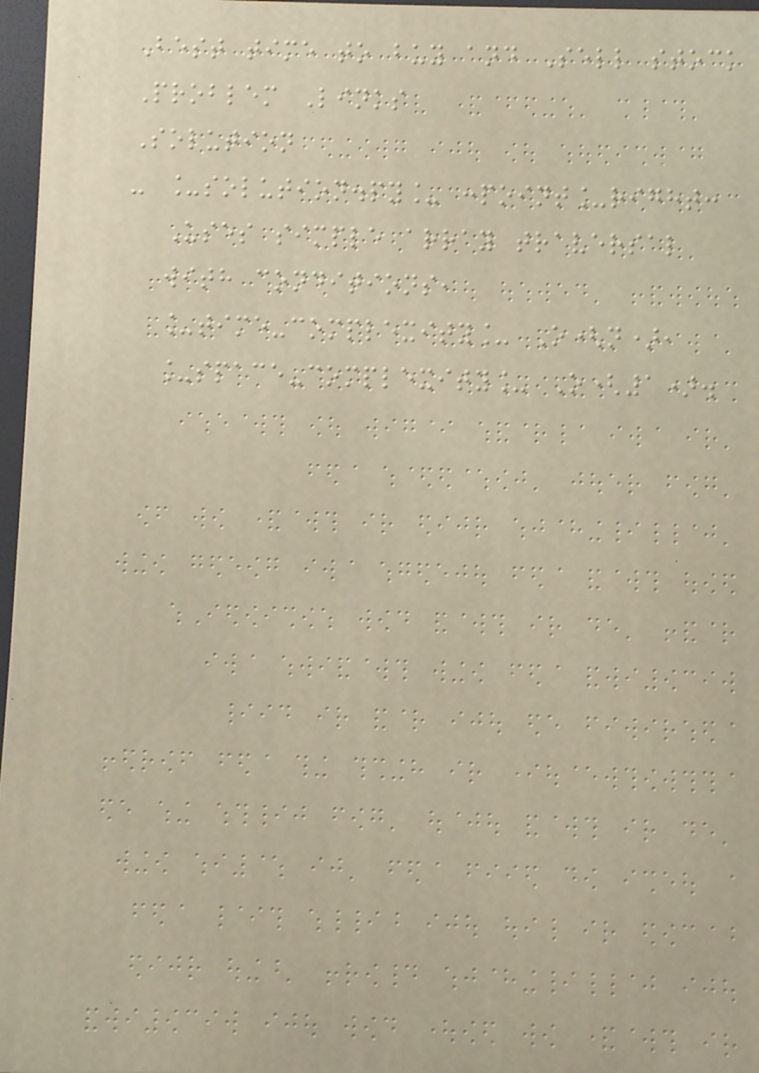Best time to buy and Sell stock
Problem Links
Solution
- _solution.py_ :point_right:
Uses simple array traversal
with conditions,
_time-complexity_ O(n),
_space-complexity_ O(1).
